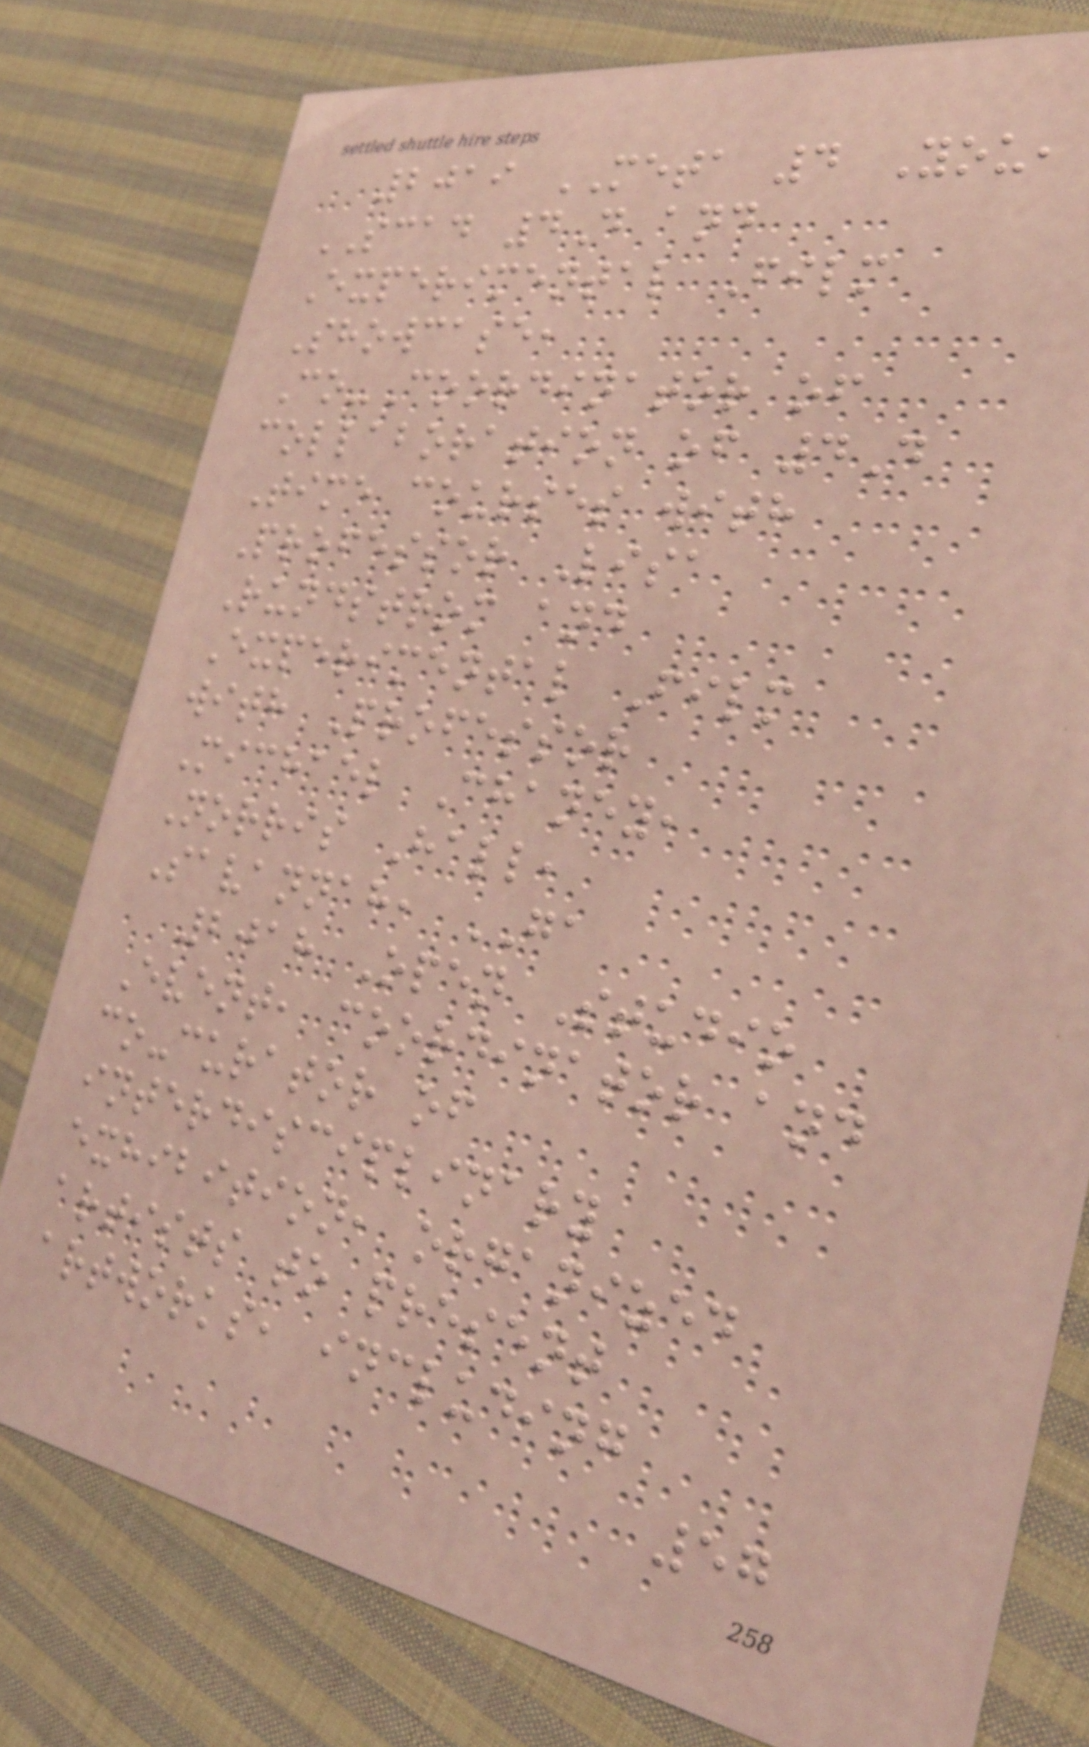2019 META 4 You,
SCAD 4D and
Experimental Film
Showcase,
Co-Coordinator of
collaboration of 4D
Time courses with
Professor Lisa
Rundstrom and
Experimental Film
with Professor
Michael Chaney,
Norris Hall,
Savannah, GA
2018 Open Studio
Event, coordinator and
co-curator of
interdisciplinary
exhibition, organized
artists to present
artworks, including
57
